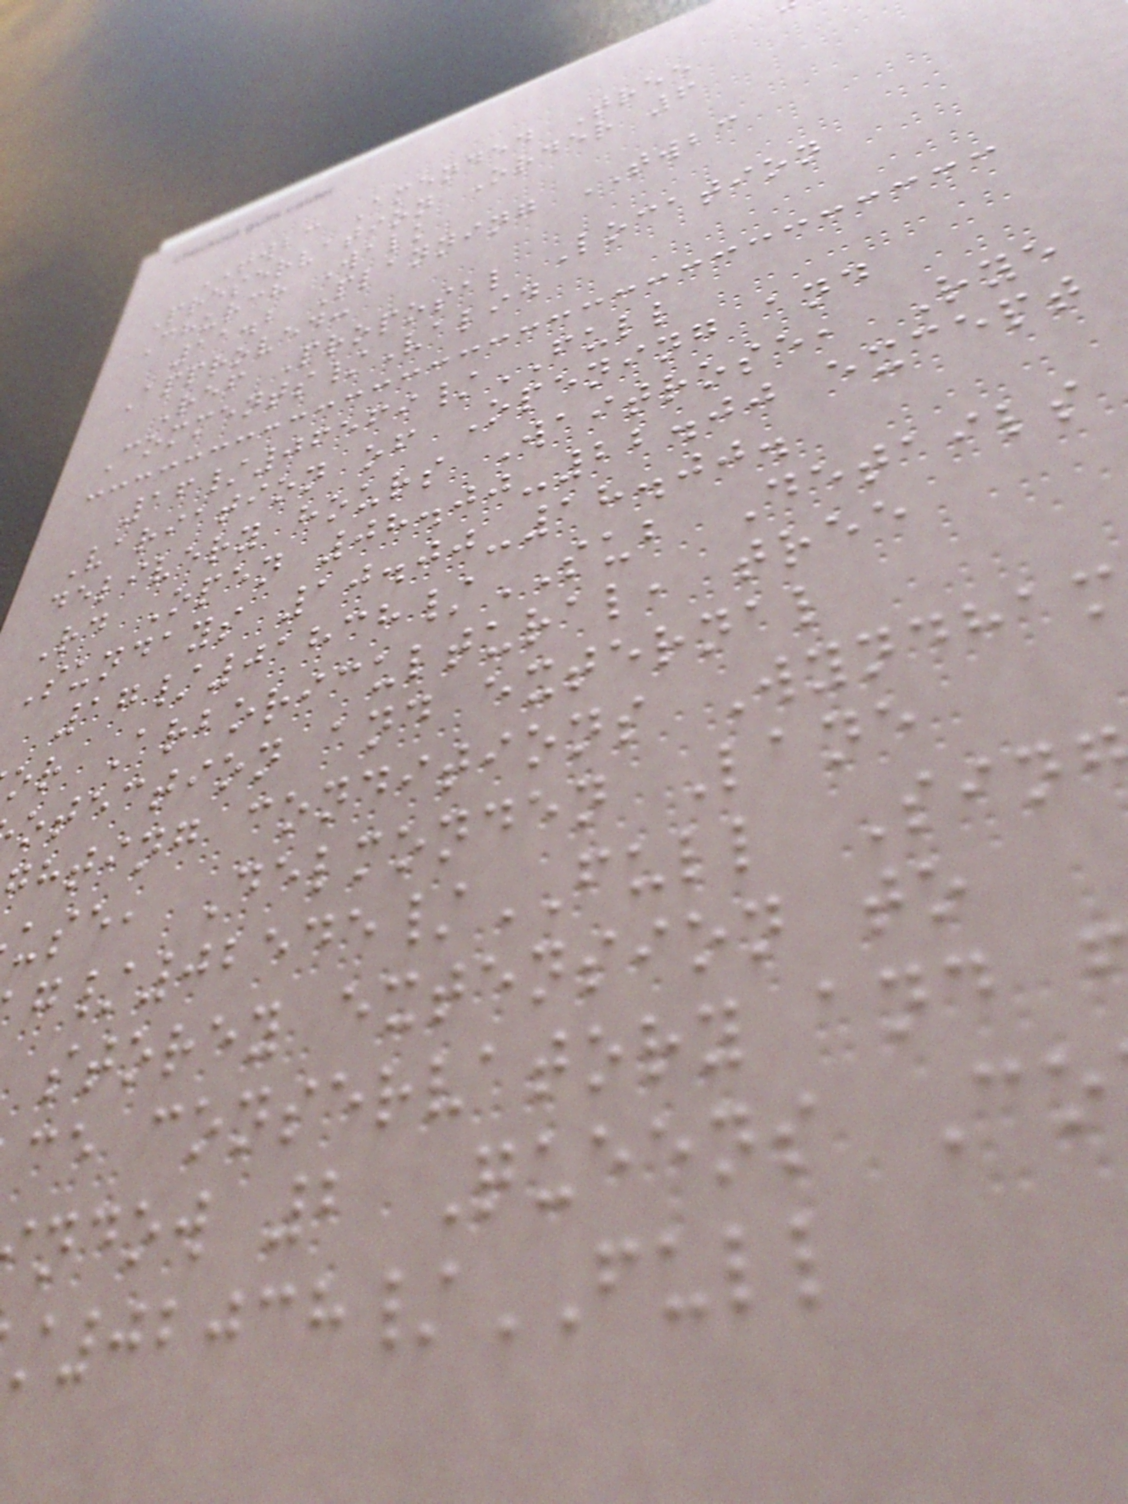TWBC Amended Tree
Preservation Order 6
Church Walk
11.2 Planning TWBC
Approved:
Ref Proposal Location
Comments/Valid
16/06569/FULL
Variation of Opening and
delivery hours Waitrose, Rye
Rd Open 08.00-22.00 except
Sundays 10.00-18.00.
17/01838/SUB Details
or Arboricultural, tree
otection and external
hting conditions Wyndham
use, Delmonden Lane
/02545/FULL Sin
storey extension to
ce conservatory and
ndow 2 Queens Co
02038/FULL
